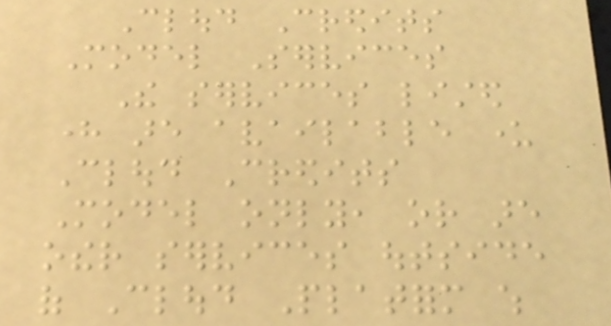Cloud Credits
Model Services
The services listed
here are available under
Cloud Credits
Model only, or are
other services outside
of Cloud Platform which
